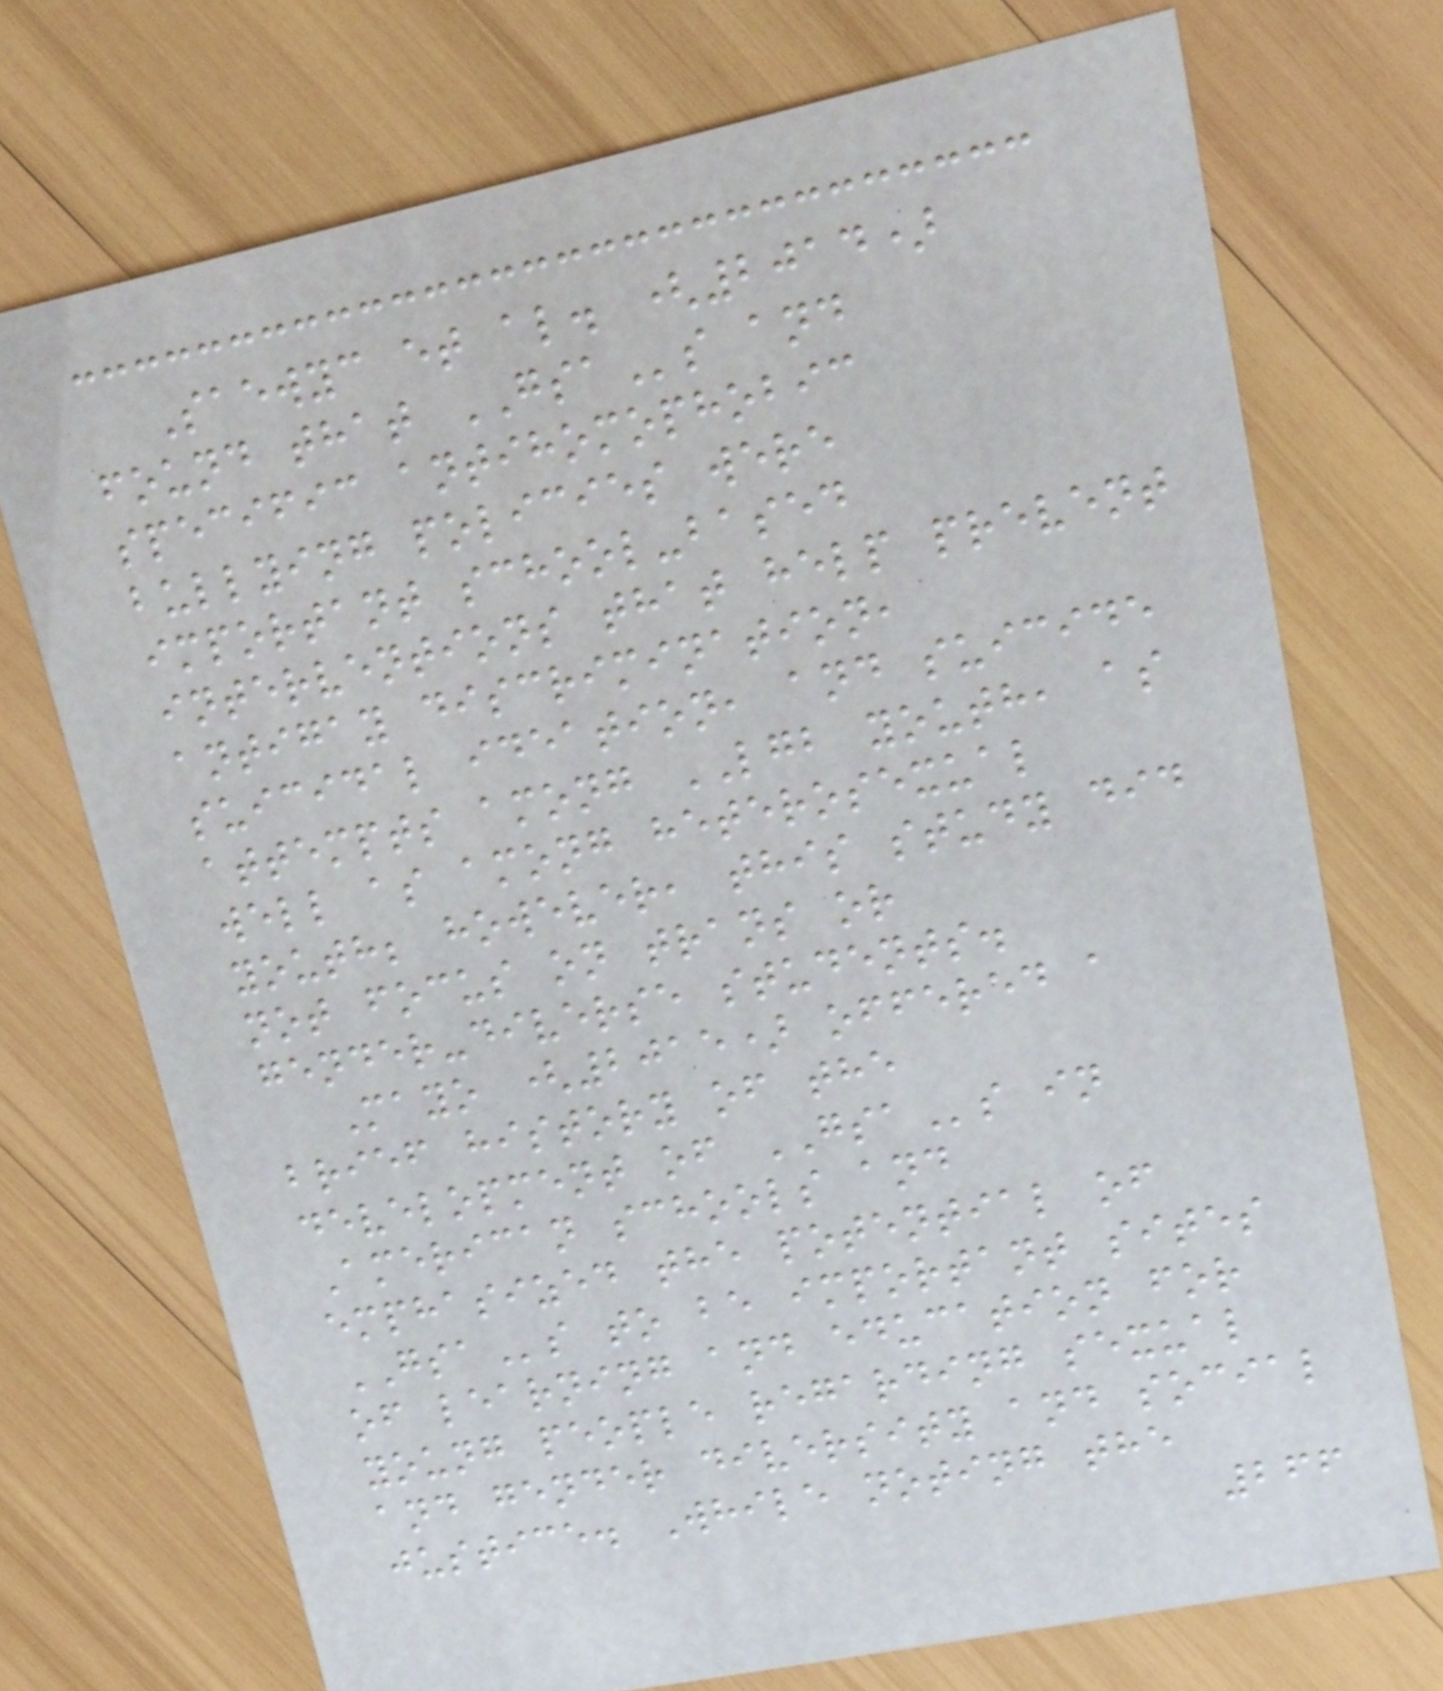Saewyc et al. (2014)
found that GSAs and
specific antihomophobic
bullying policies were
important school-based
interventions that help prevent
antigay discrimination,
suicidal ideation, and suicide
attempts among LGB youth, as
well as among heterosexual
youth; however, this study did
not focus on trans or
gender-diverse students.
Mayo (2015) offered a
brief history of the
development of GSAs in
American schools and
emphasized the potential of
GSAs to be important sites
of learning and education for
young people regarding sexual
and gender diversity and social
justice. While noting the
266
